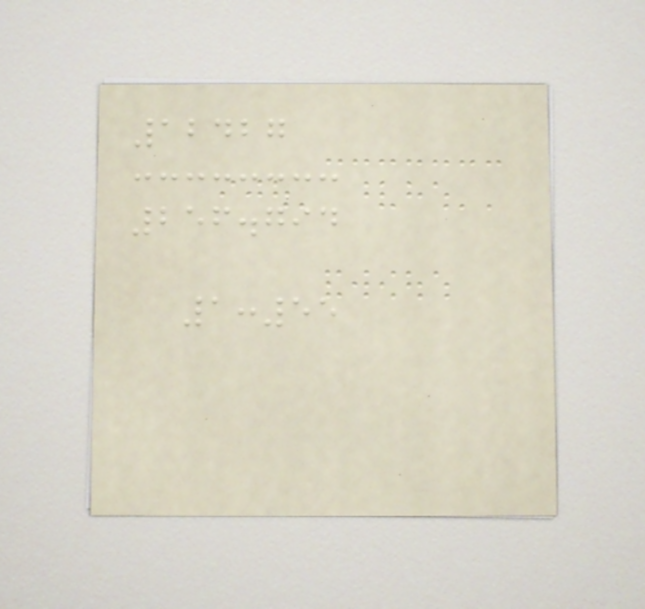12427
256.794
1:55
